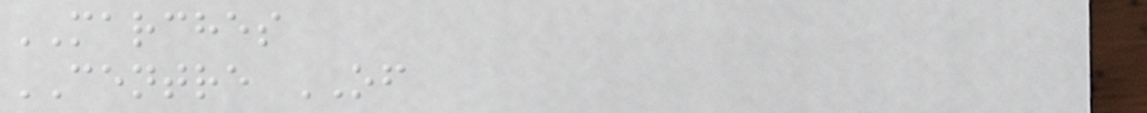MARCHES
CENTRE OF
